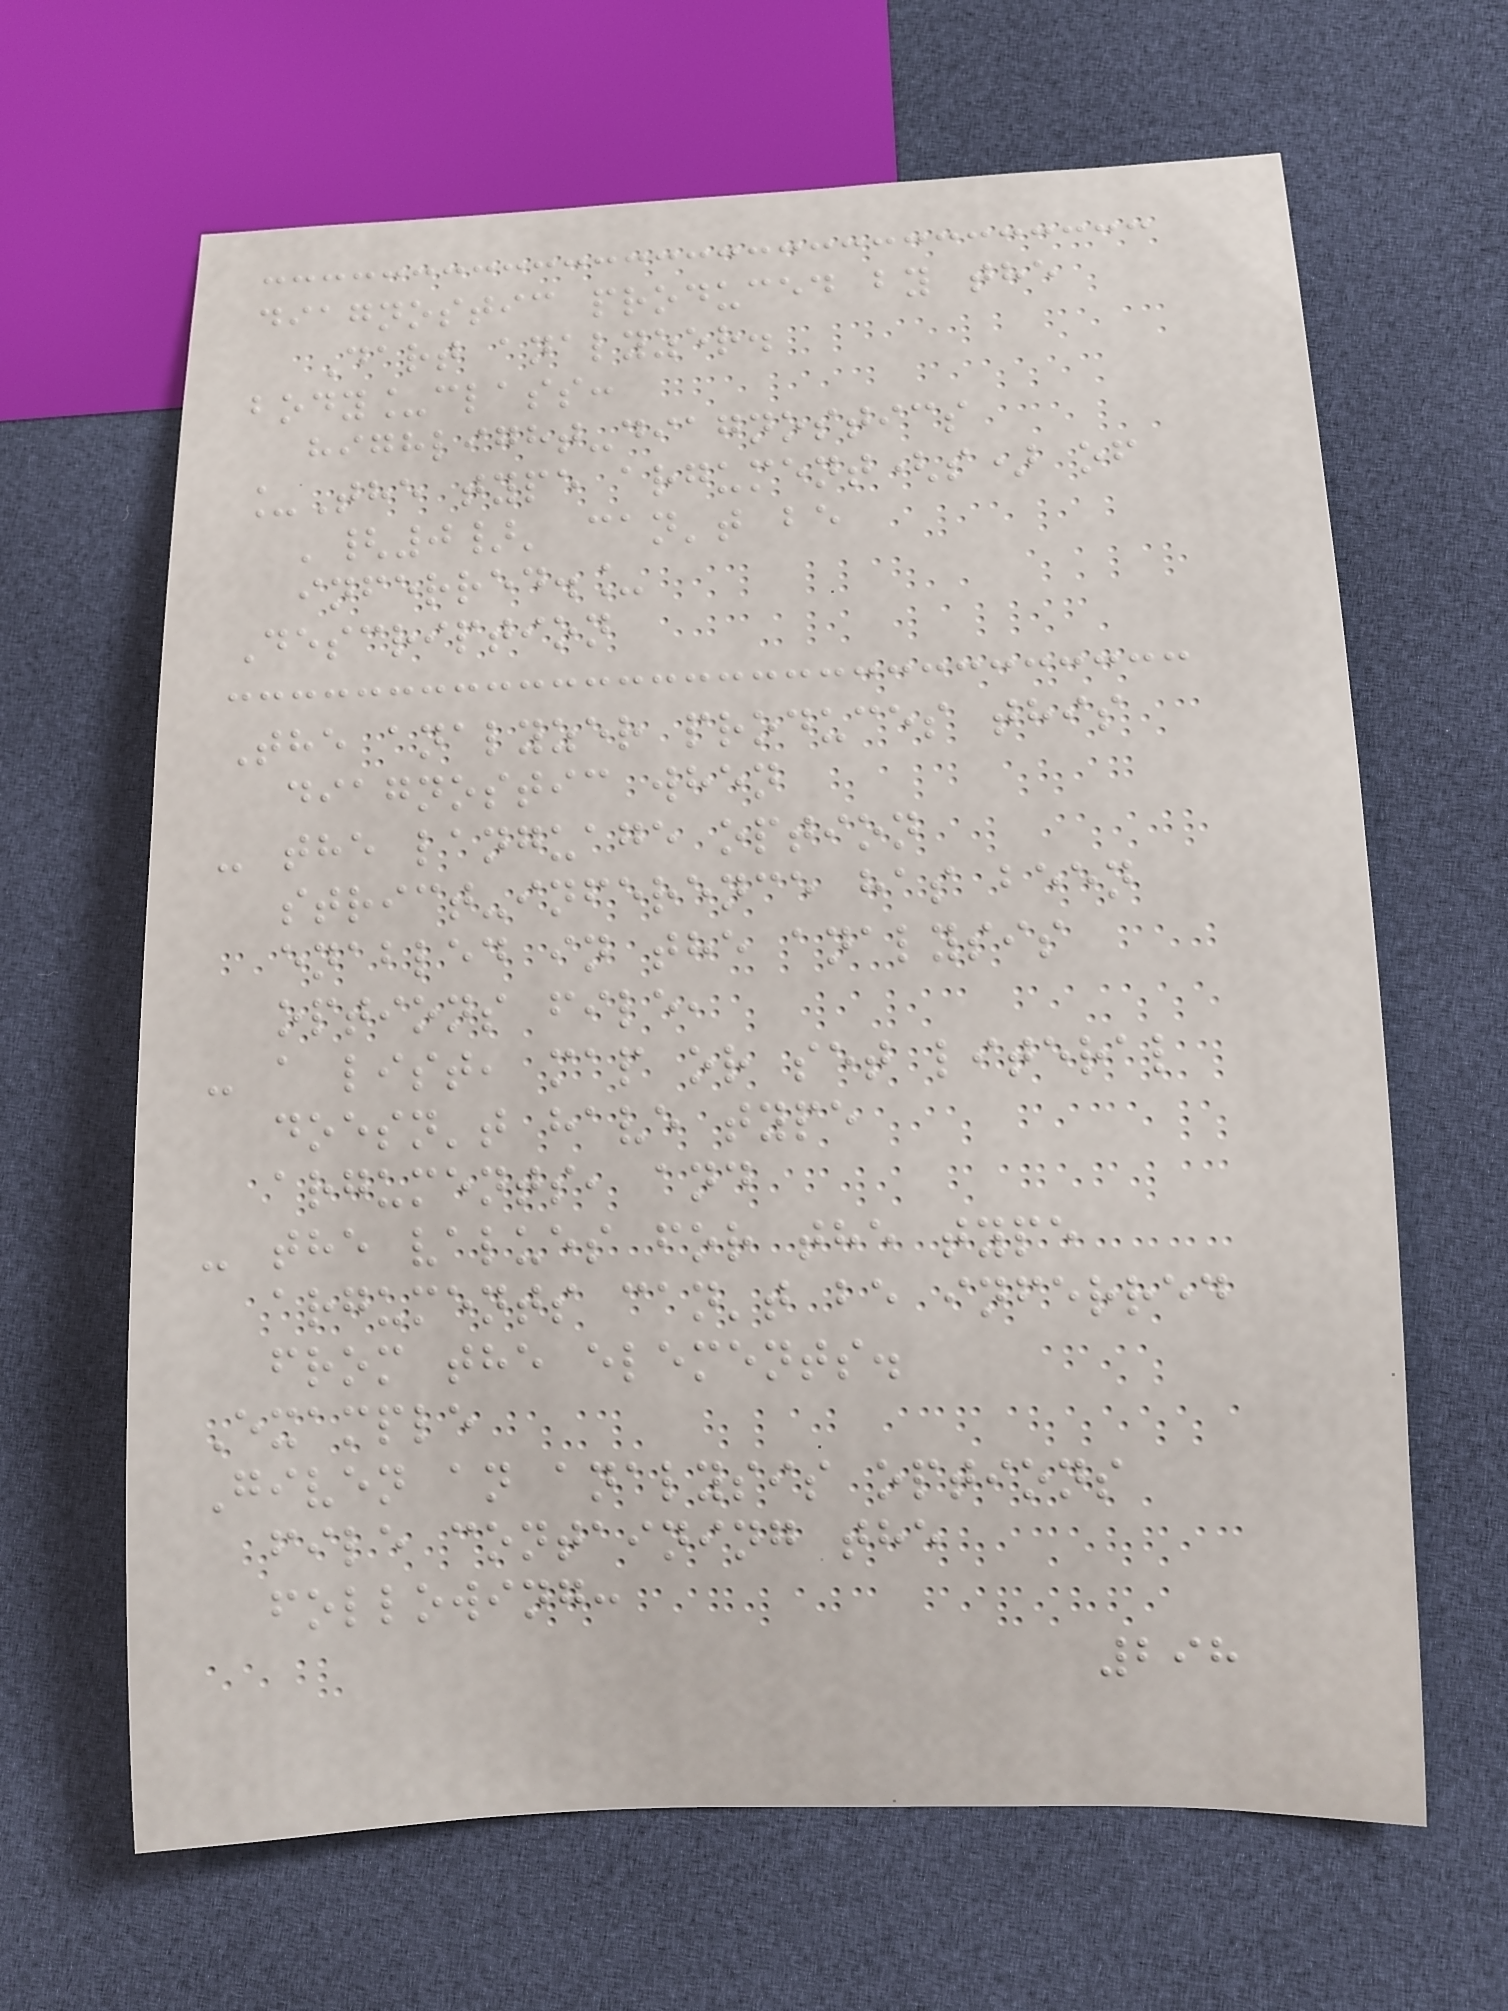diagnostic produced by the
Dart analyzer.
body_class:
highlight-diagnostics
_The type argument(s) of
'{0}' can't be
inferred._
Description
The analyzer produces this
diagnostic when
- the language option
strict-inference has been
enabled in the analysis
options file,
- a list, map or set literal
doesn't have type
arguments, and
- the values for the type
arguments can't be inferred
from the elements.
Example
Given an analysis options
file containing the
following:
298
